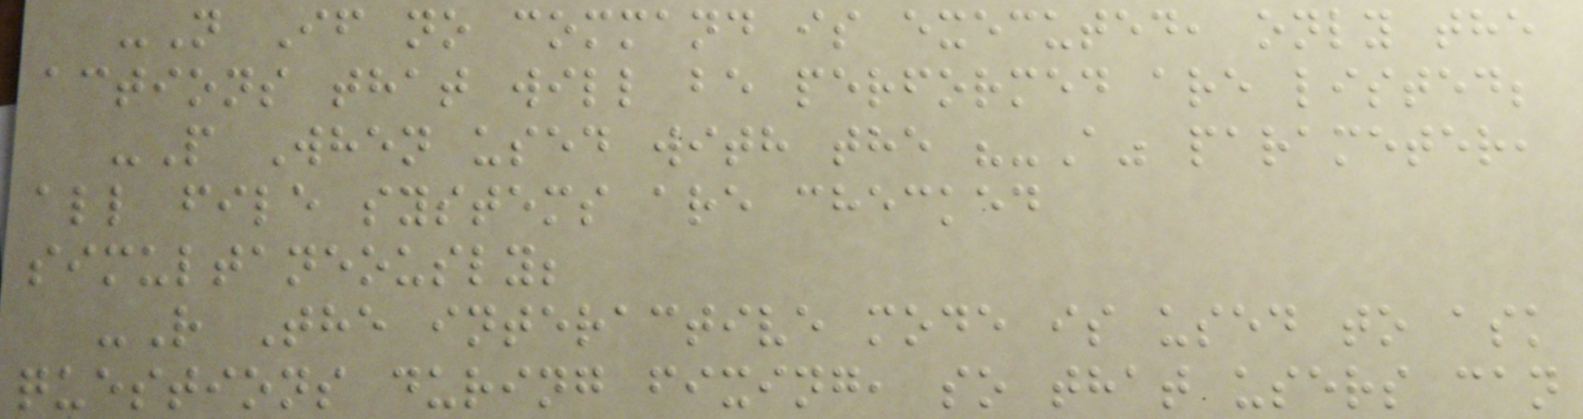-N If no command is executed, only the
actions that will be performed are listed;
-P When used with the "-A" parameter,
all file systems are checked
simultaneously;
-R The interactive mode is used to ask
questions during fixing, so that users can
